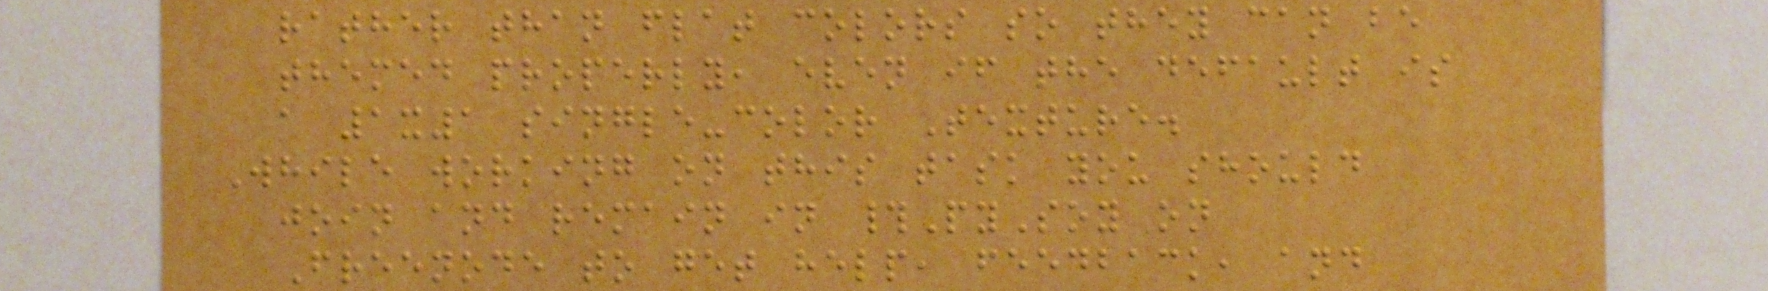rather than flat colors so they can be
themed properly, even if the default is
a 1x1 single-color Texture.
While working on this task you should
join and remain in #PySoy on
Freenode to get help, feedback, and
